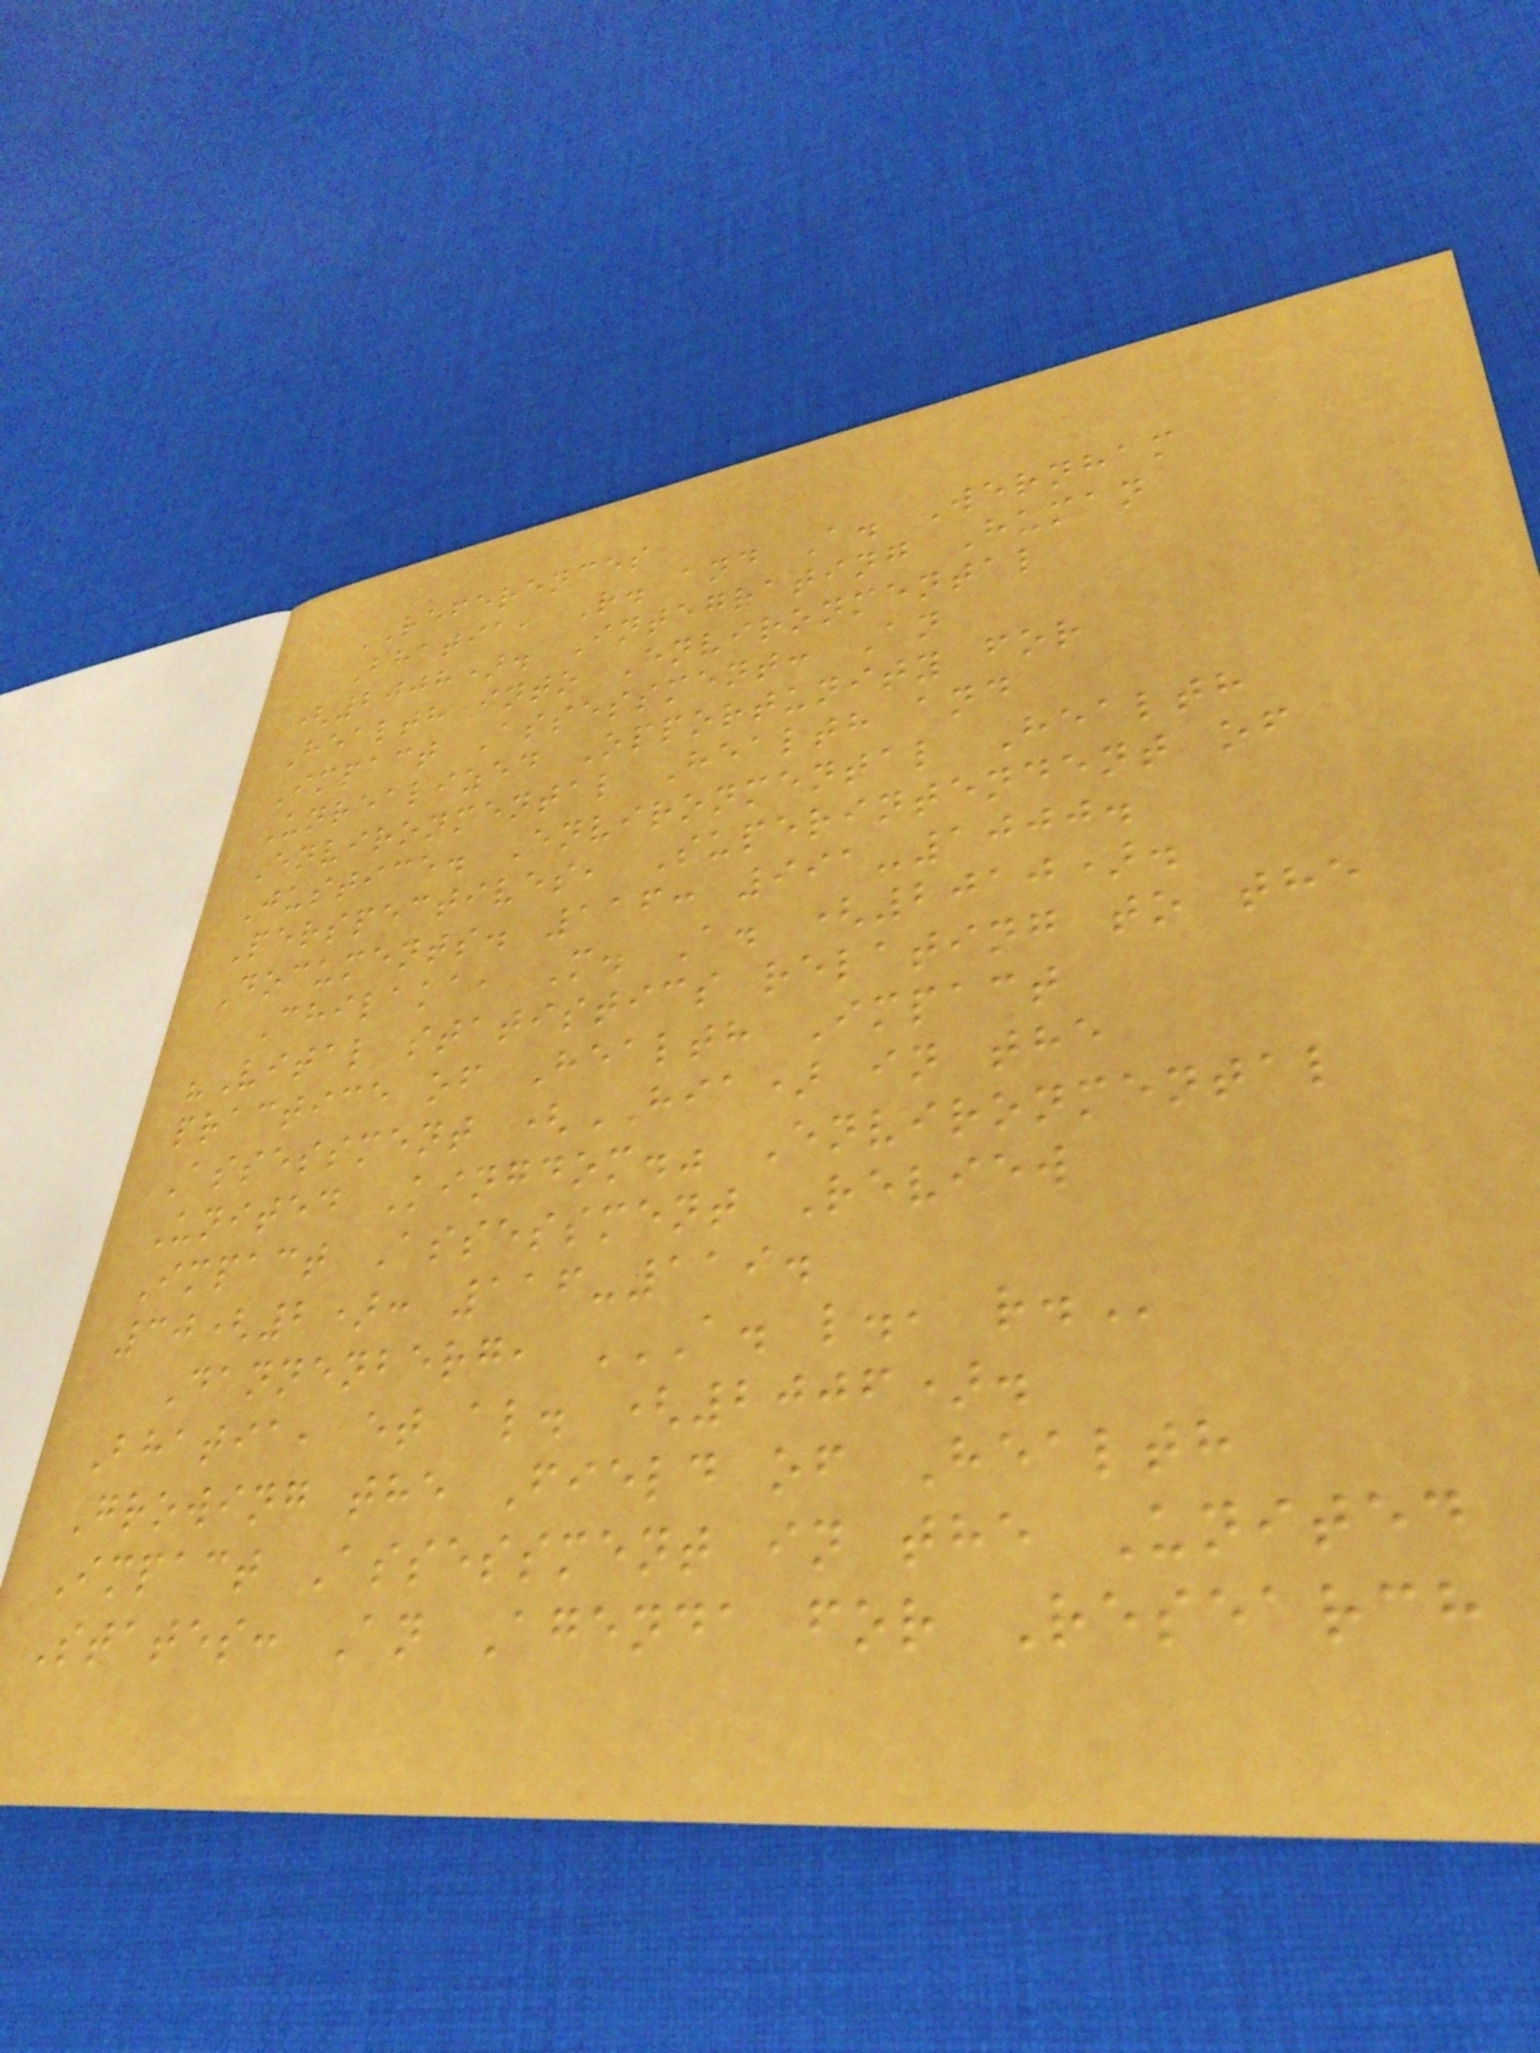REFERENCES
Bhatia, R. and A. Wernham
(2008). Integrating Human
Health into Environmental
Impact Assessment: An
Unrealized Opportunity for
Environmental Health and
Justice. Environmental Health
Perspectives, Superintendent of
Documents. 116: 991-1000.
Chilaka, M. A. (2010).
"Vital statistics relating to the
practice of Health Impact
Assessment (HIA) in the
United Kingdom." Environmental
Impact Assessment Review
30(2): 116-119.
Dannenberg, A. L., R.
Bhatia, et al. (2006).
Growing the Field of Health
Impact Assessment in the United
States: An Agenda for Research
